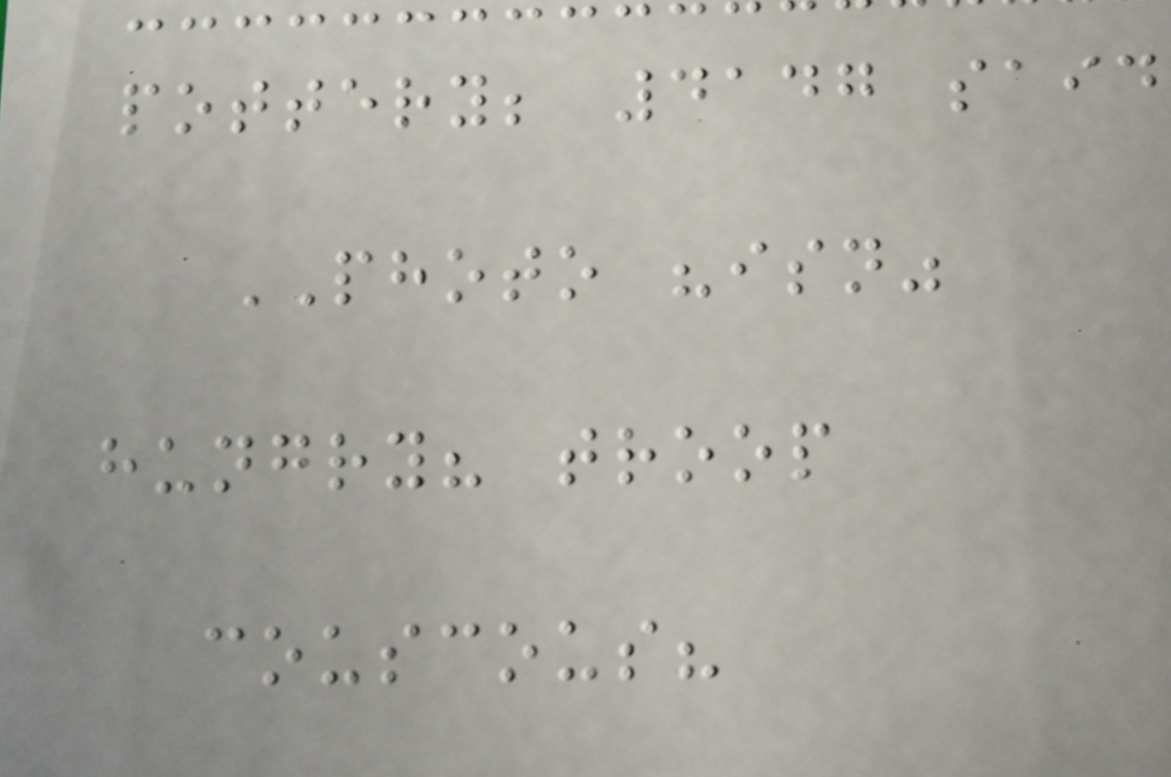pottery; 4147 said
PHOTO "isn"
hungry? troop
couscous?
